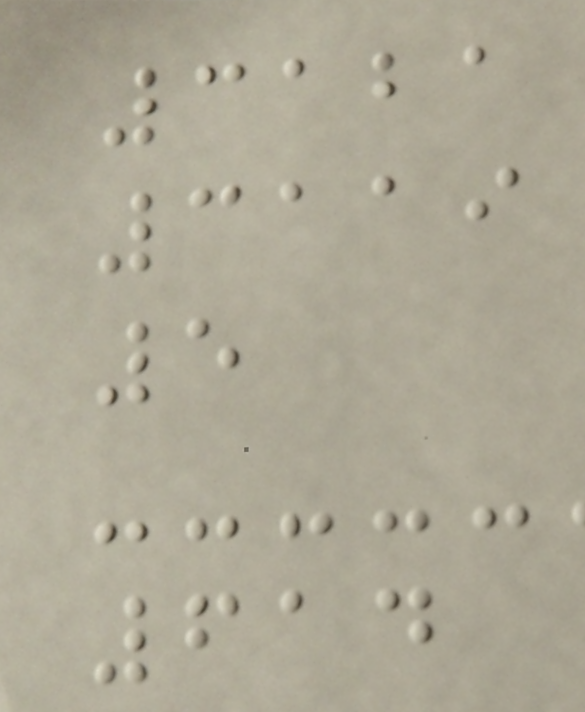3121
3119
5
614
